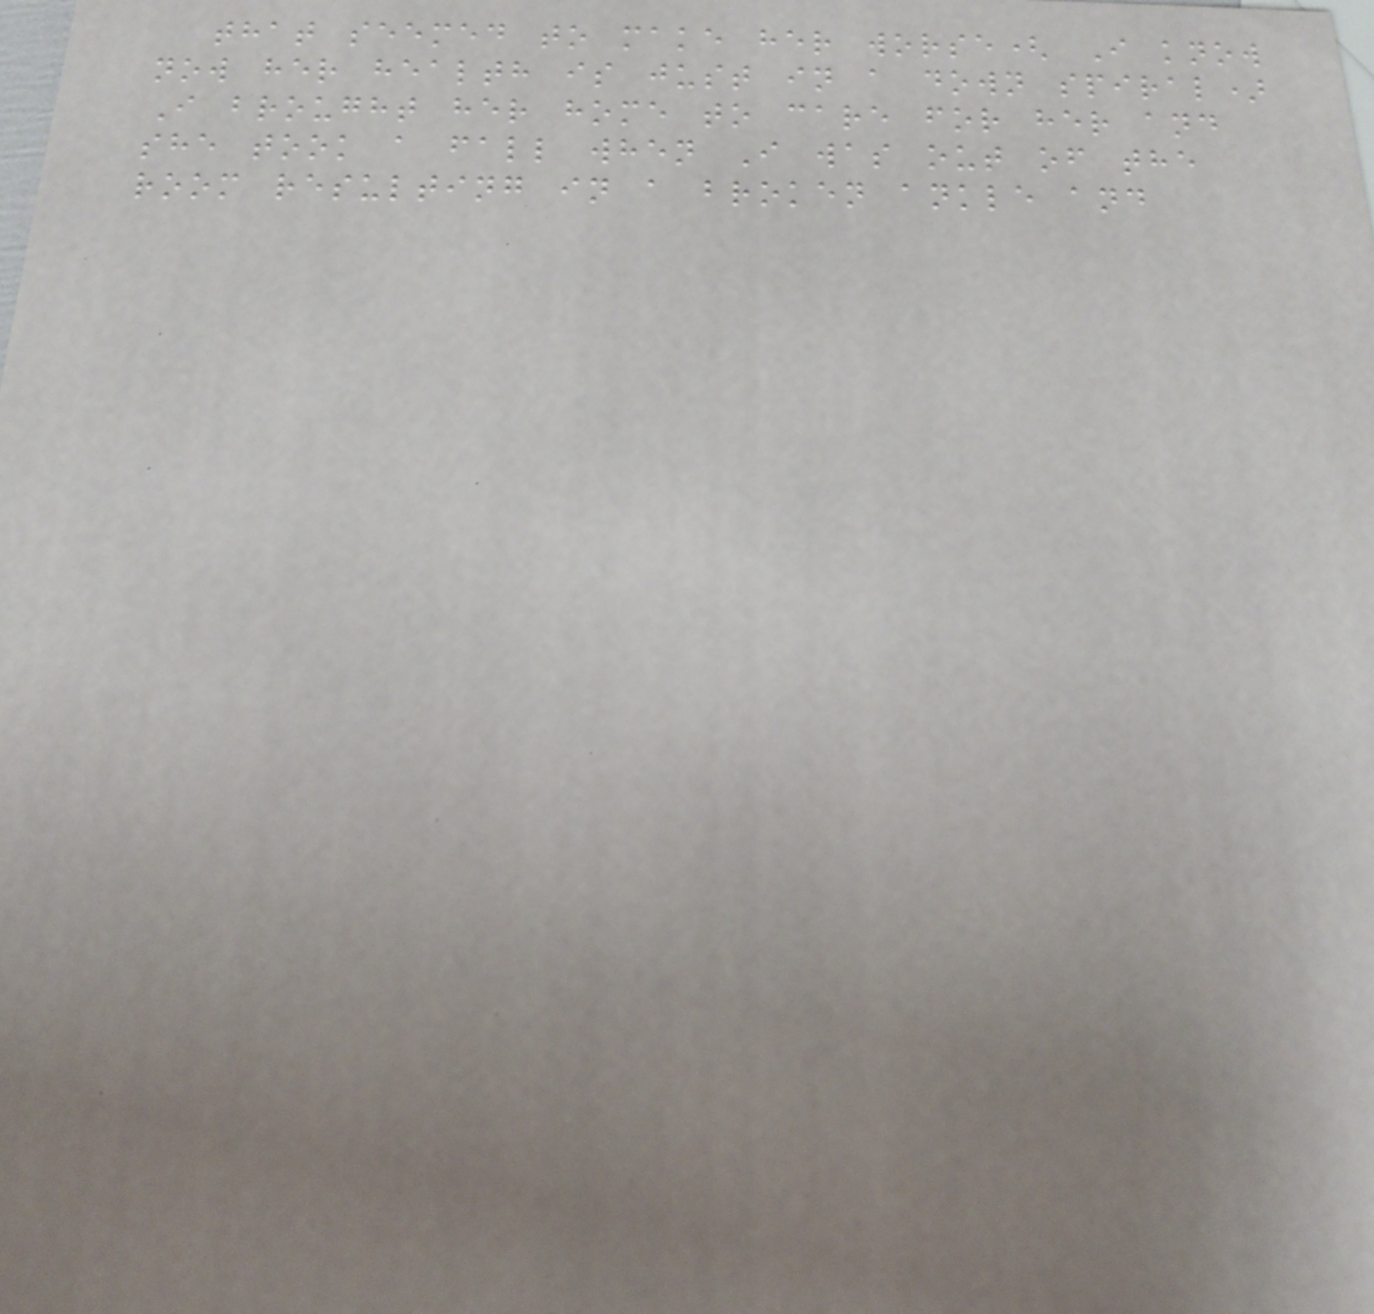that seemed to make her worse( I know
now her health is just in a down spiral)
I brought her home to care for her and
she took a fall when I was out of the
room resulting in a broken ankle and
